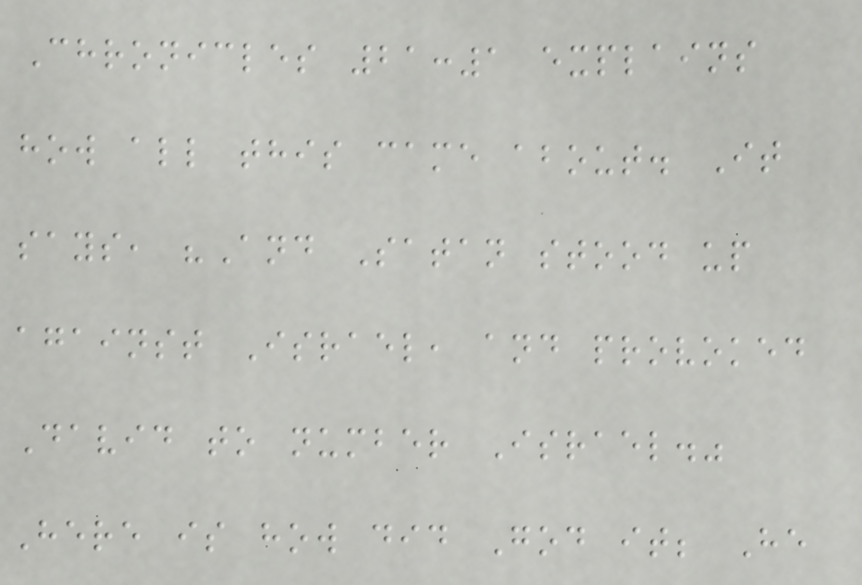Chronicles 21:1 explains
how all this came about. It
says, "And Satan stood up
against Israel, and provoked
David to number Israel."
Here is how did God it; He
